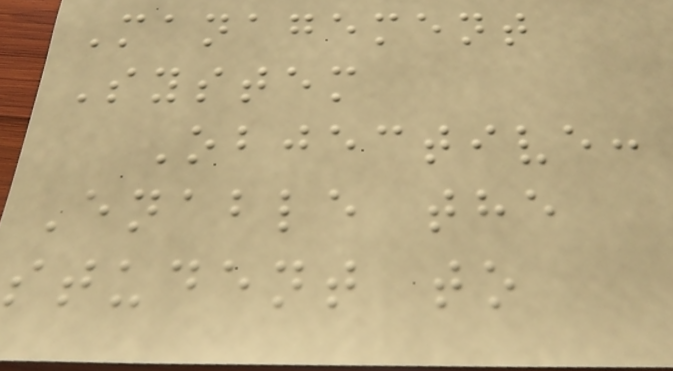Management
System
Objective:
Enable the
student to
